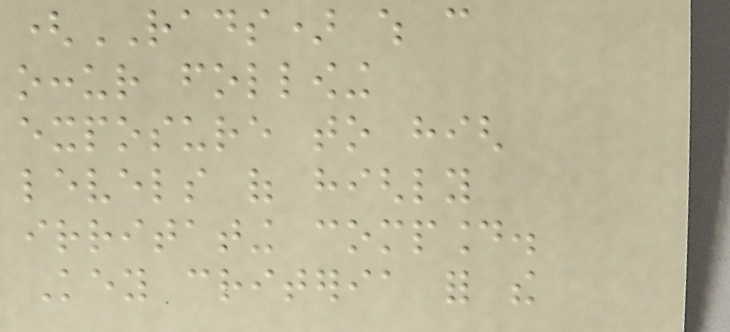(RADS) which can
occur following
exposure to high
levels of highly
irritating compound.
Key criteria for the
